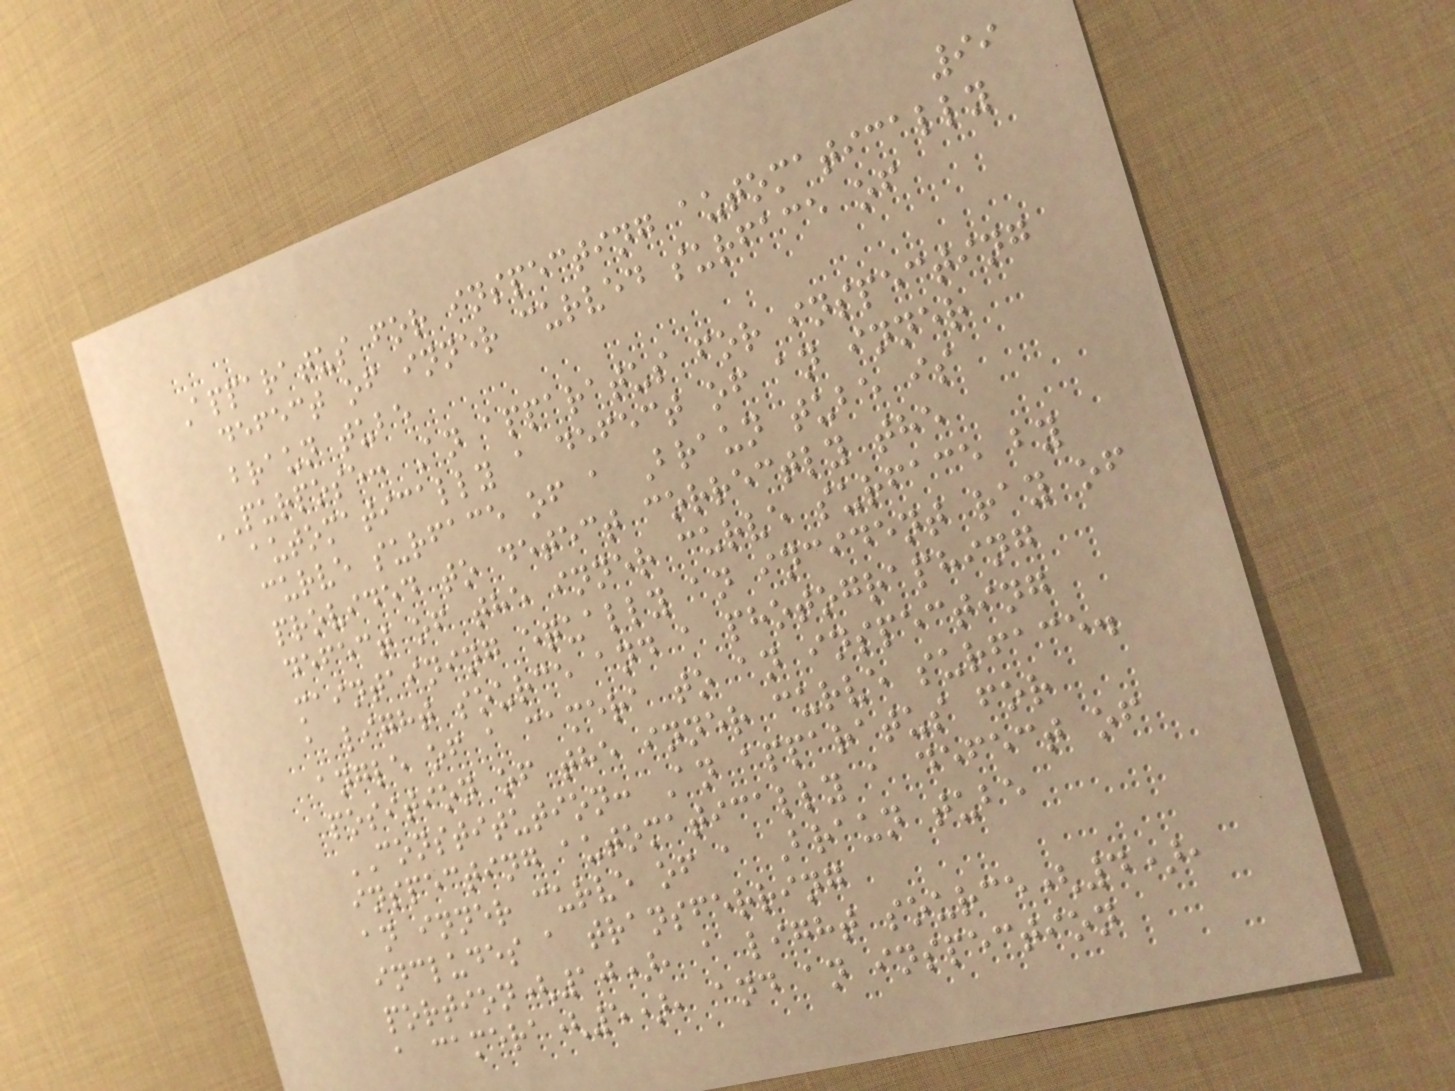99
Apparatus for inspecting automatically
defect of inner curved surface of
braun tube
PURPOSE: An apparatus for inspecting
automatically a defect of an inner
curve surface of a Braun tube is
provided to detect correctly the
defect of the inner curve surface by
maintaining equally an incident ray of
a light source and a photographing
angle of a camera to an inspecting
position of the inner curve surface.
CONSTITUTION: An apparatus for
inspecting automatically a defect of
an inner curve of a Braun tube
includes a transferring
portion(10), a light source(4),
a camera(5), and an inspection
